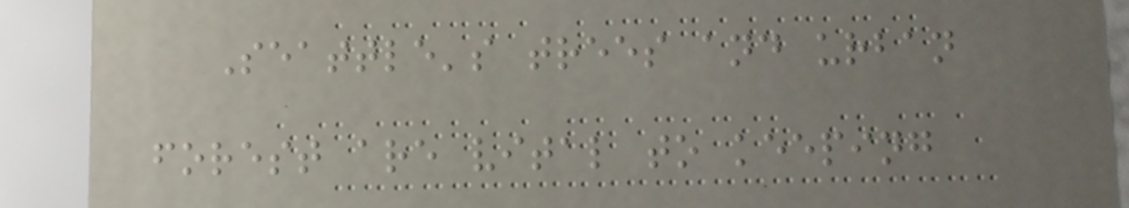Seattle's trees and urban
forest are vital to keeping
